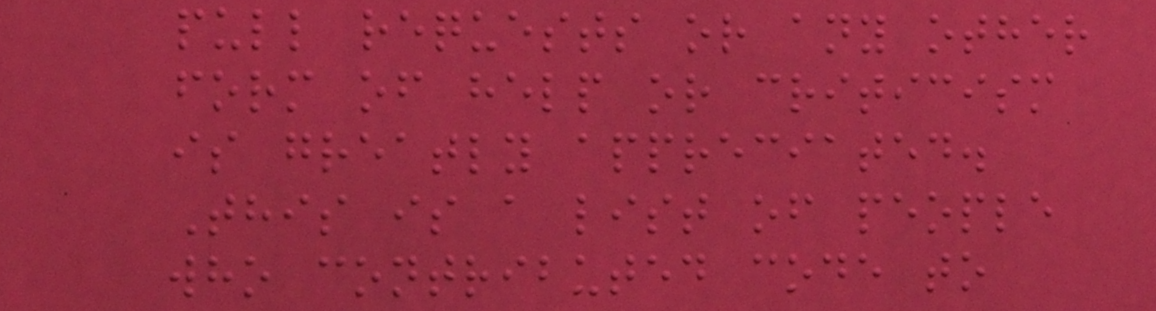pull requests or any other
form of help or criticism
is greatly appreciated.
This is a list of people
who contributed code to
